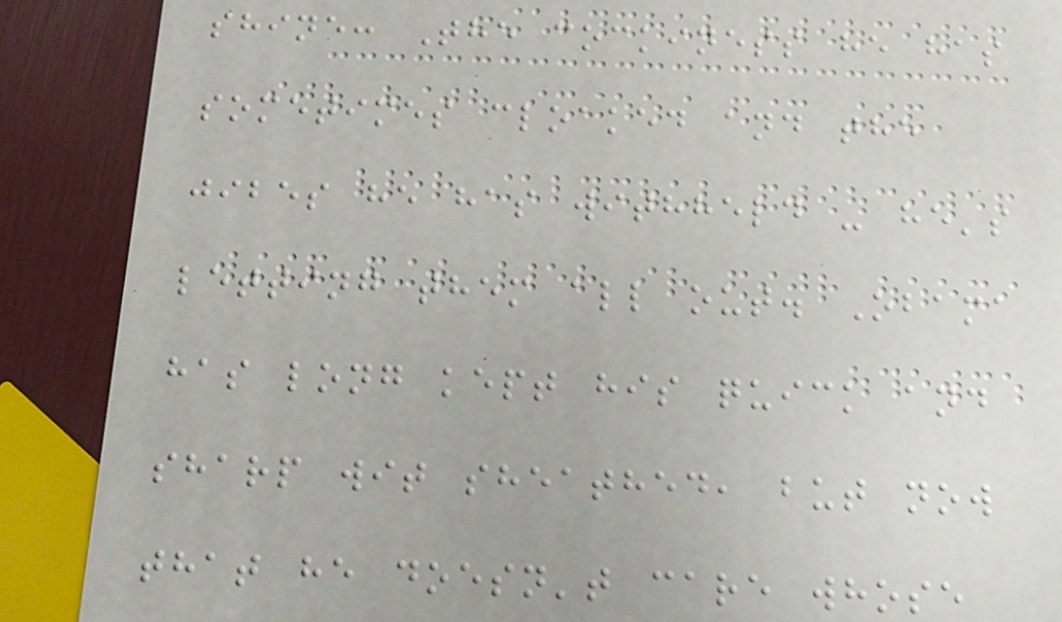shine: The cockiness he has
sometimes cloaked and the
jibes he has withheld - he's
letting them all out. Obama
has long kept his quick and
sharp wit sheathed, but now
that he doesn't care whose
